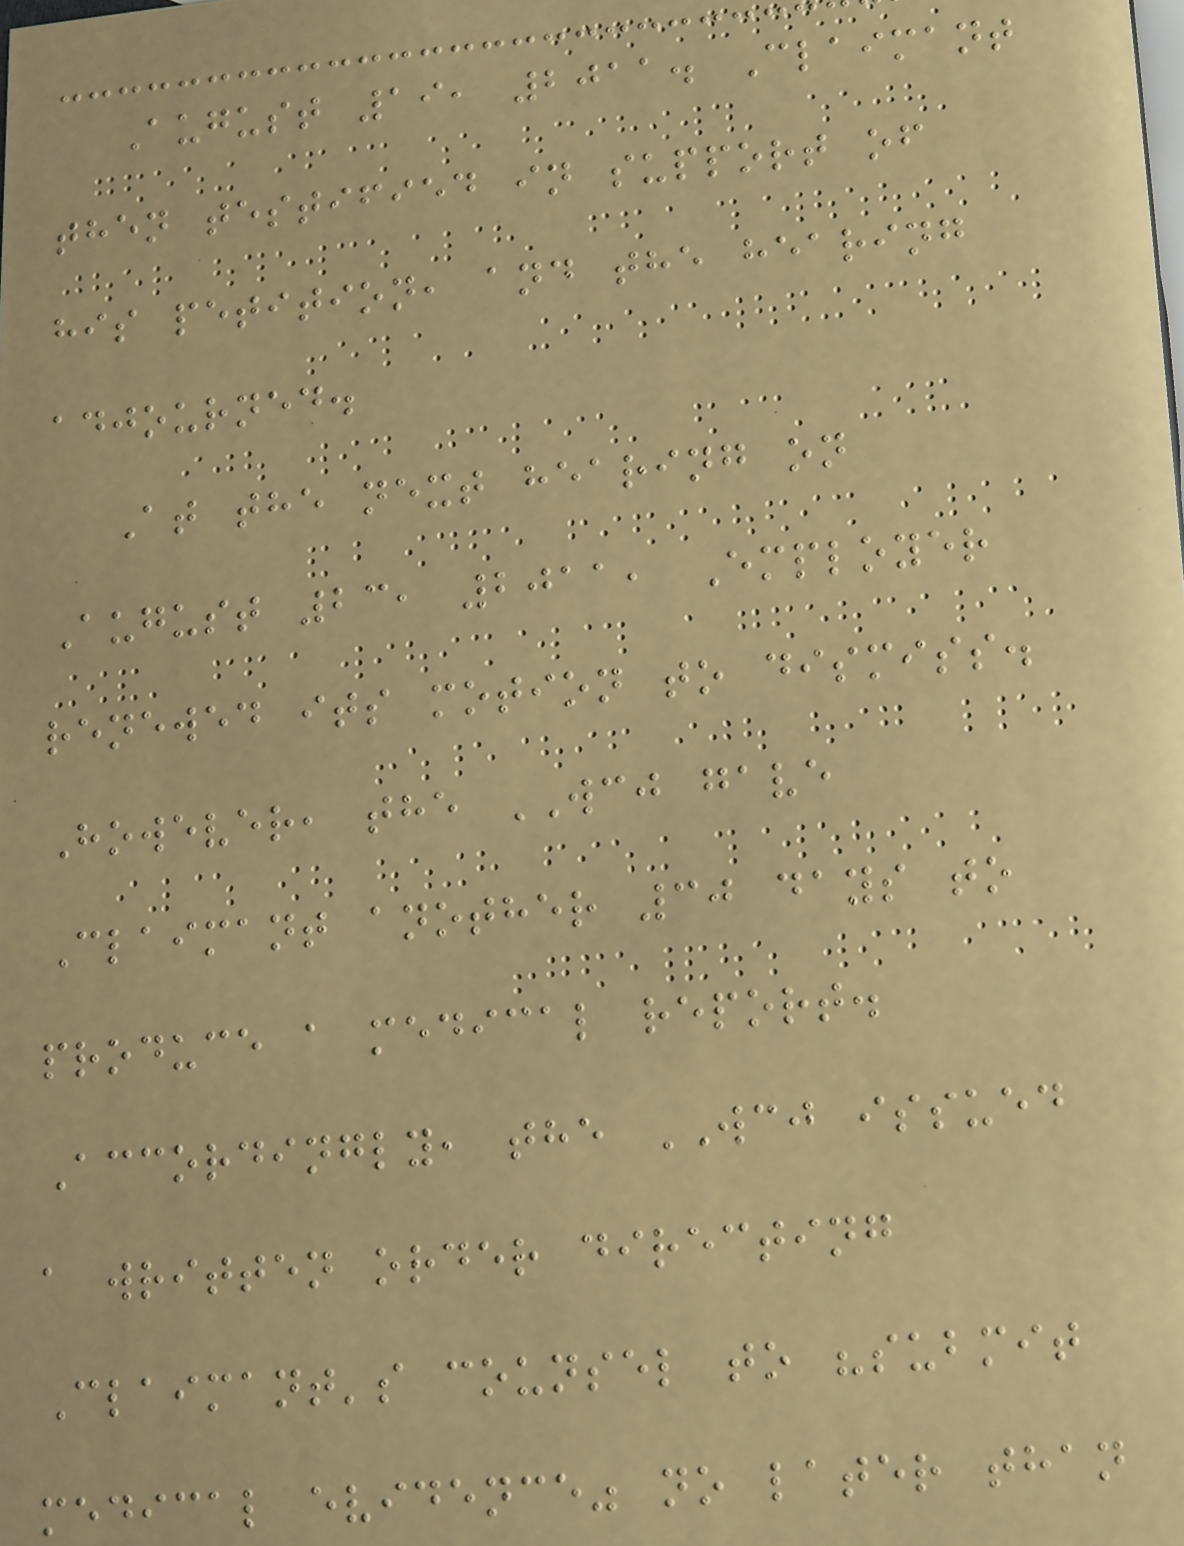August 19, 2011. Claimant
then testified in support of
his petition, and the hearing
adjourned.
At the next hearing on
August 23, 2011, Employer
renewed its motion to dismiss.
However, the WCJ gave
Claimant another 30 days to
produce a medical report.
Accordingly, the WCJ issued
a written order directing
Claimant's counsel to "submit
medical evidence" no later than
